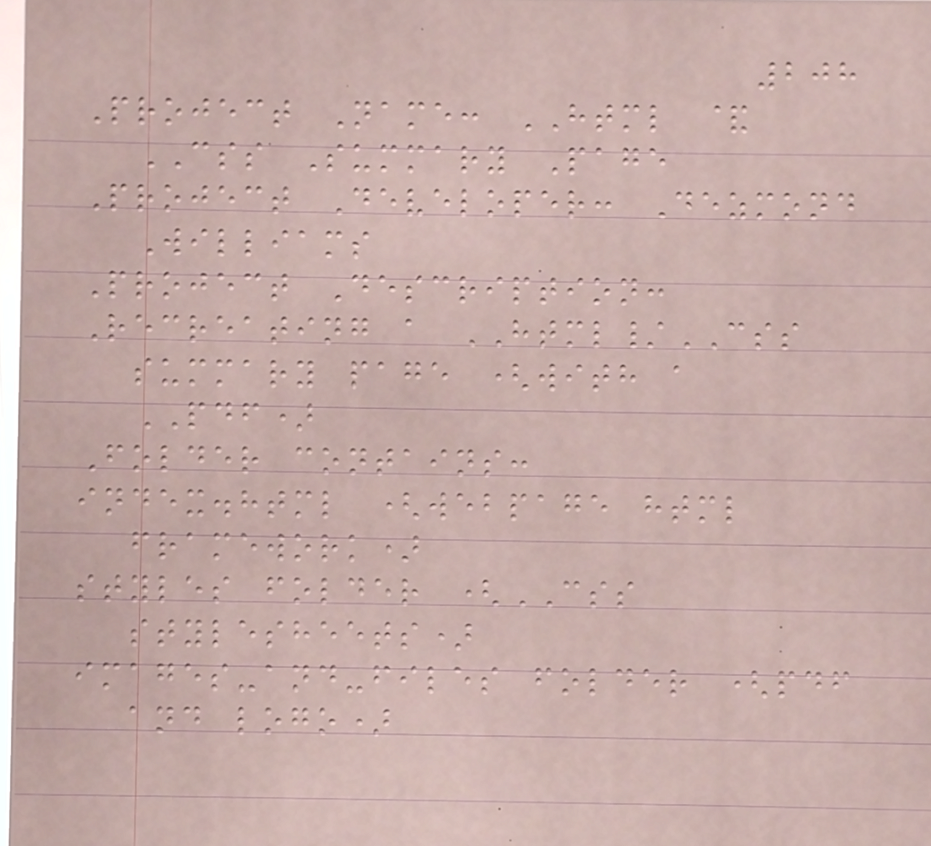208
Project Name: HTML &
CSS Summary Page
Project Developer: Dezmond
Williams
Project Description:
Recreating a HTML/CSS
summary page (with a
PDF)
Folder contains:
index.html (webpage html
framework)
styles folder (CSS
stylesheets)
images-and-files folder (pdf
and logo)
